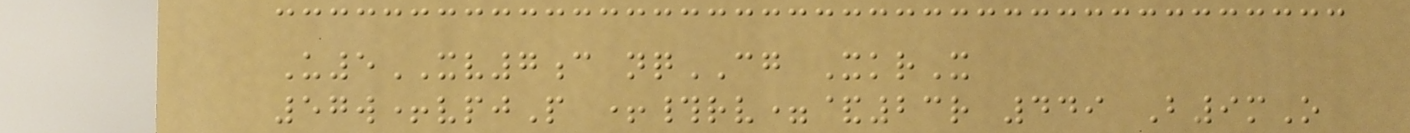U5XV7c nqCG XkrX
57w+vpjP +#rv=&23r 449 B9mO
